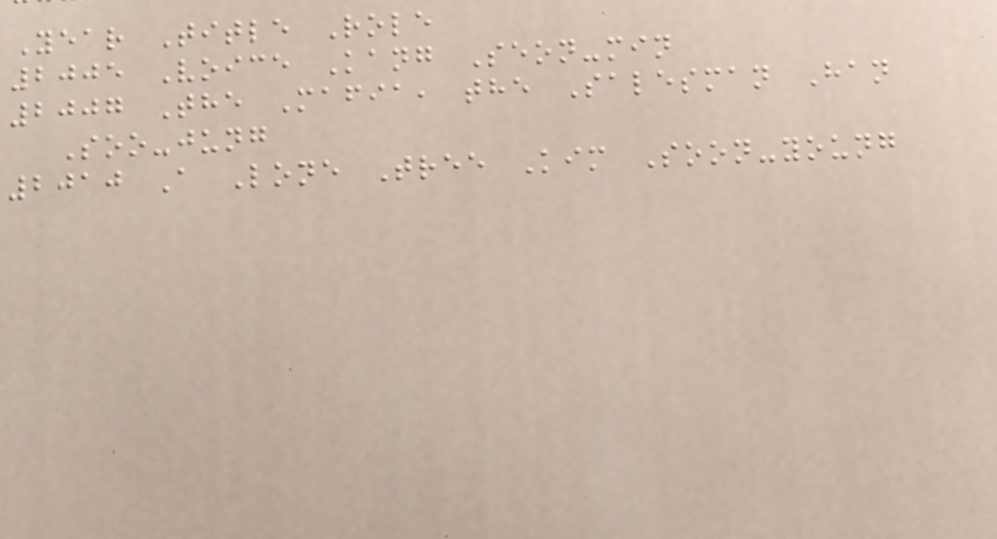Year Title Role
2005 Voice Kang Seon-min
2007 The Mafia, the Salesman Han
Soo-jung
2010 A Lone Tree Kim Soon-young
